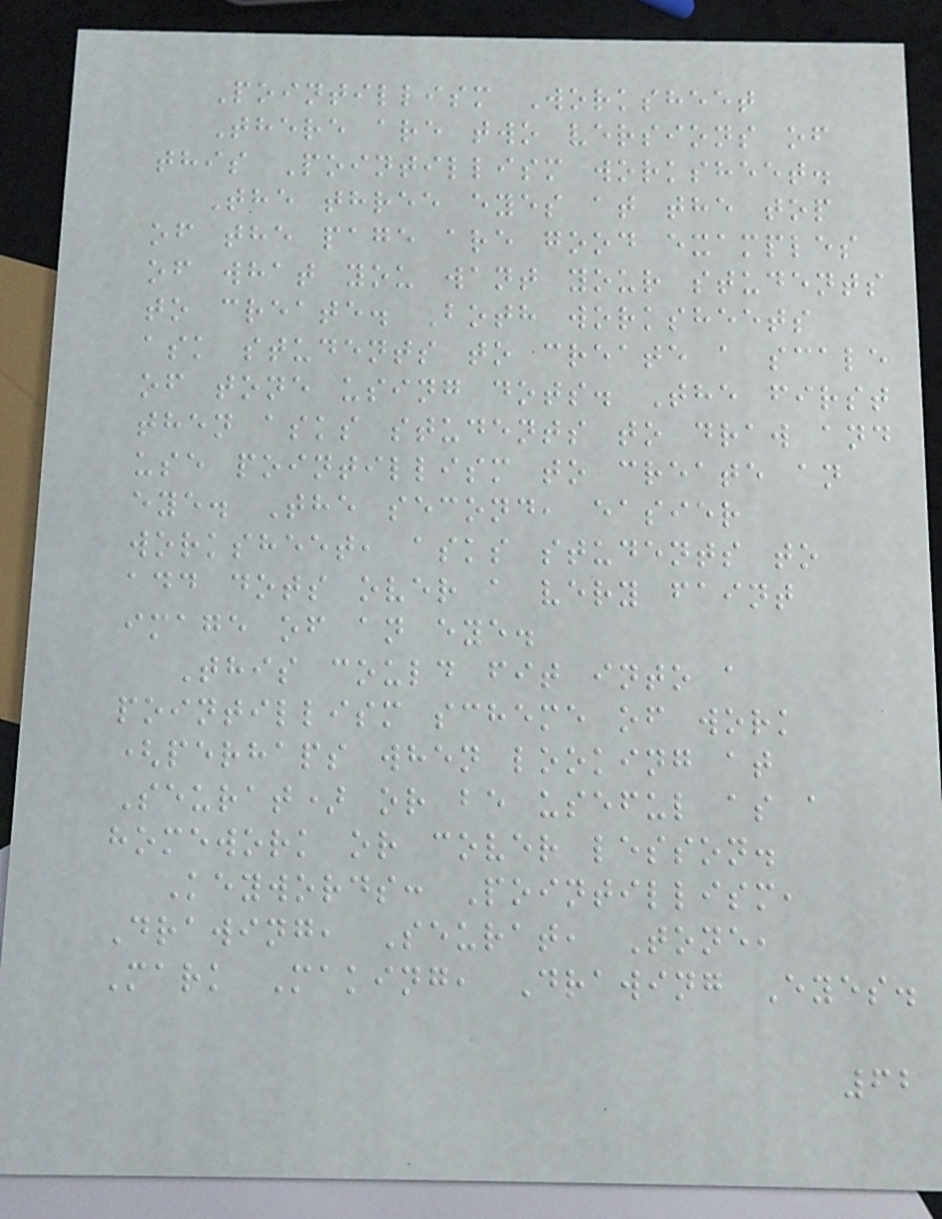Pointillism Worksheet
There are two versions of
this Pointillism worksheet.
The three eyes at the top
of the page are good examples
of what you want your students
to create. Both worksheets
ask students to create a scale
of tone using dots. The first
then asks students to draw and
use pointillism to create an
eye. The second, easier
worksheet, asks students to
add dots over a very faint
image of an eye.
This could fit into a
pointillism scheme of work
(perhaps when looking at
Seurat) or be useful as a
homework or cover lesson.
Keywords: Pointillism,
Drawing, Seurat, Tone,
Mark Making, Drawing Eyes.
62
